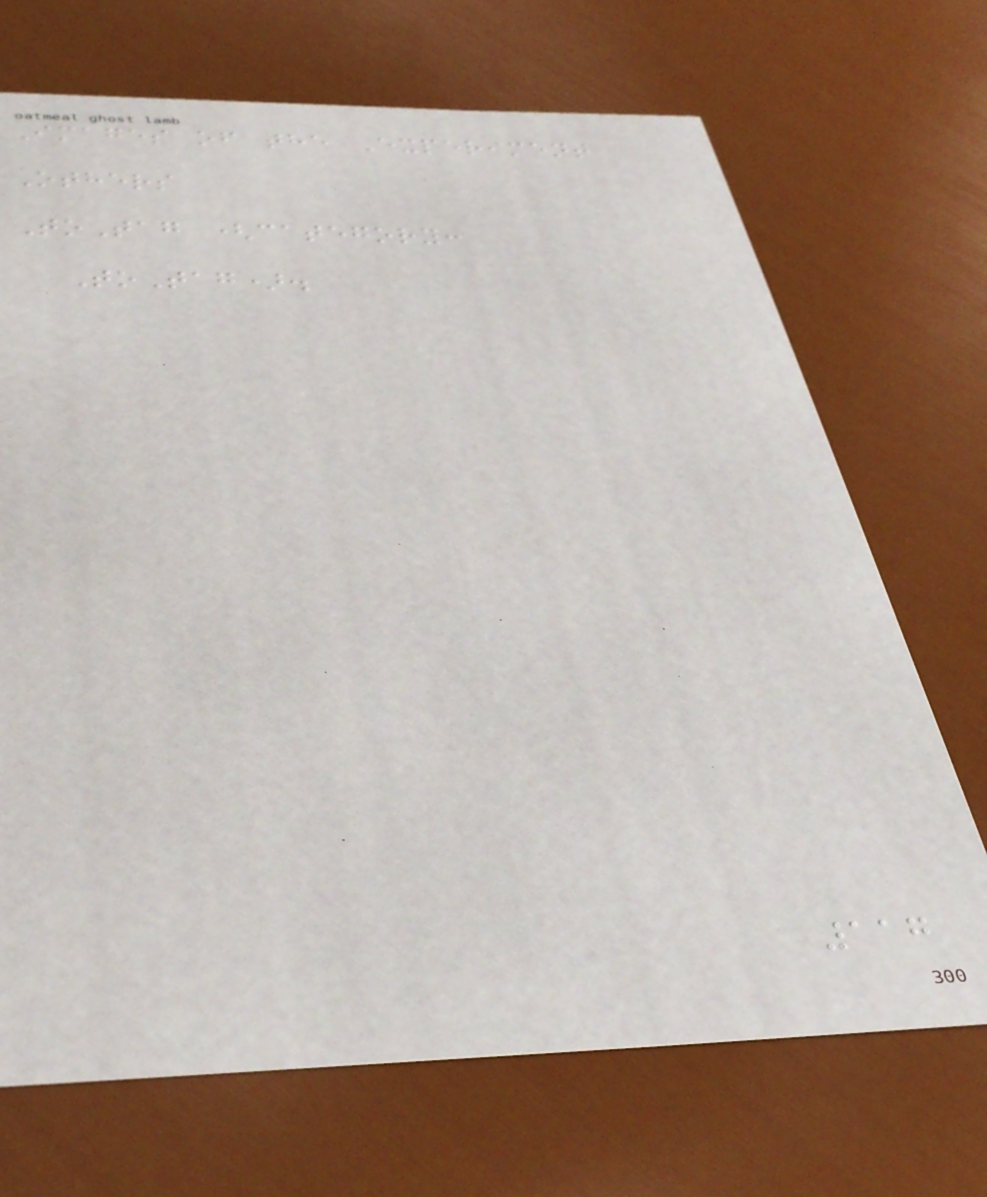Images of the Experiment
Others
ToTag (category:
ToTag).
117
